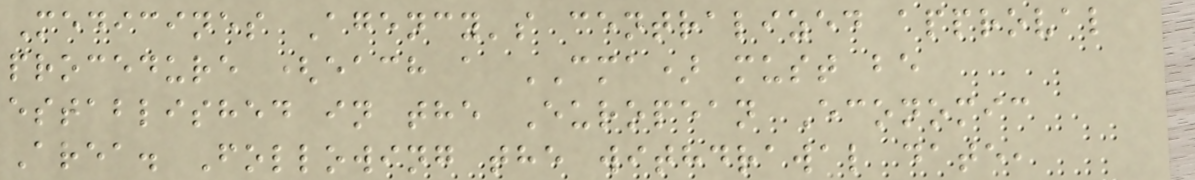Medicines Agency's centralized approval
procedure (each a CMA) must be
established in the European Economic
Area. Following the withdrawal date,
